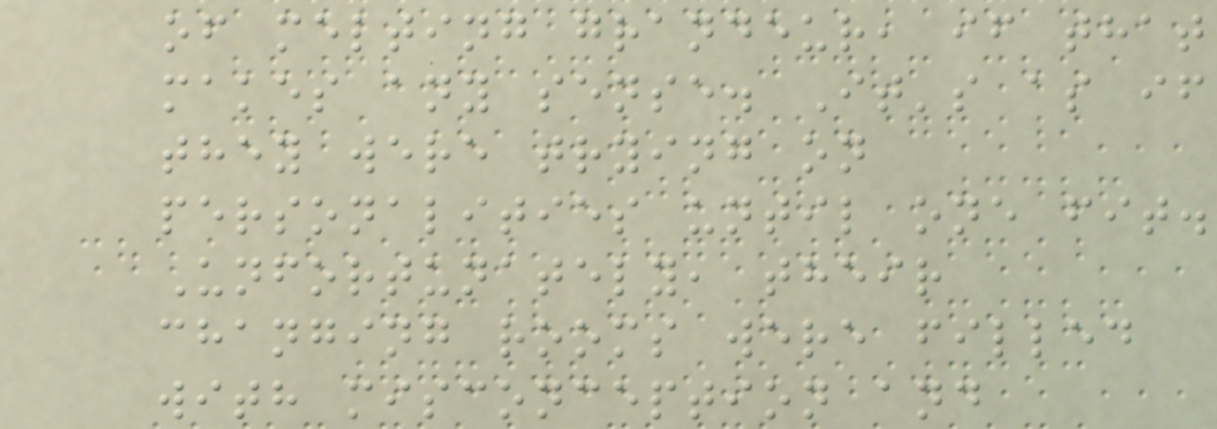of melting grandeur, if that
makes any sense. It's as if
they were trying on
personalities until one fit.
Unfortunately, their
changing rooms were filled
with misconception and
